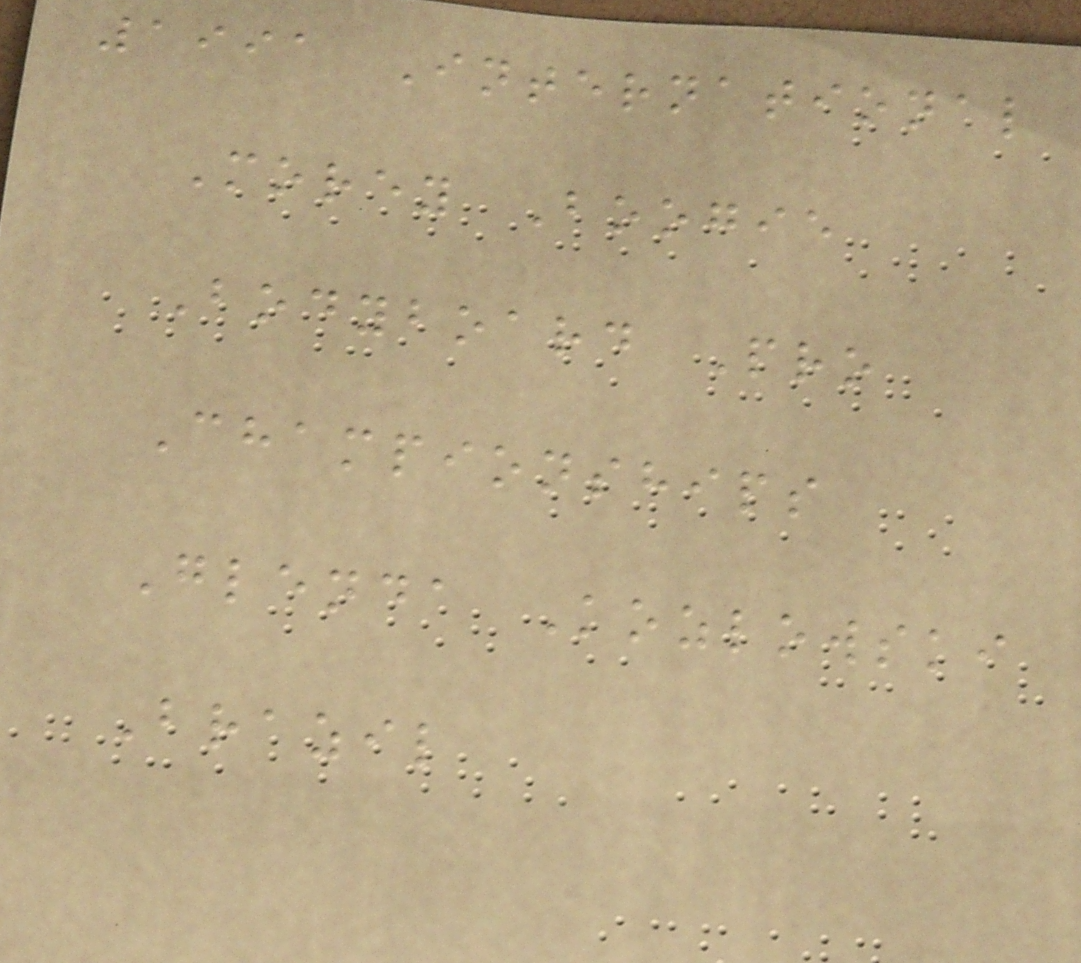1991 International
Morey Boogie
Bodyboard Pro
Championships
Glenda Kozlowski
Brazil
